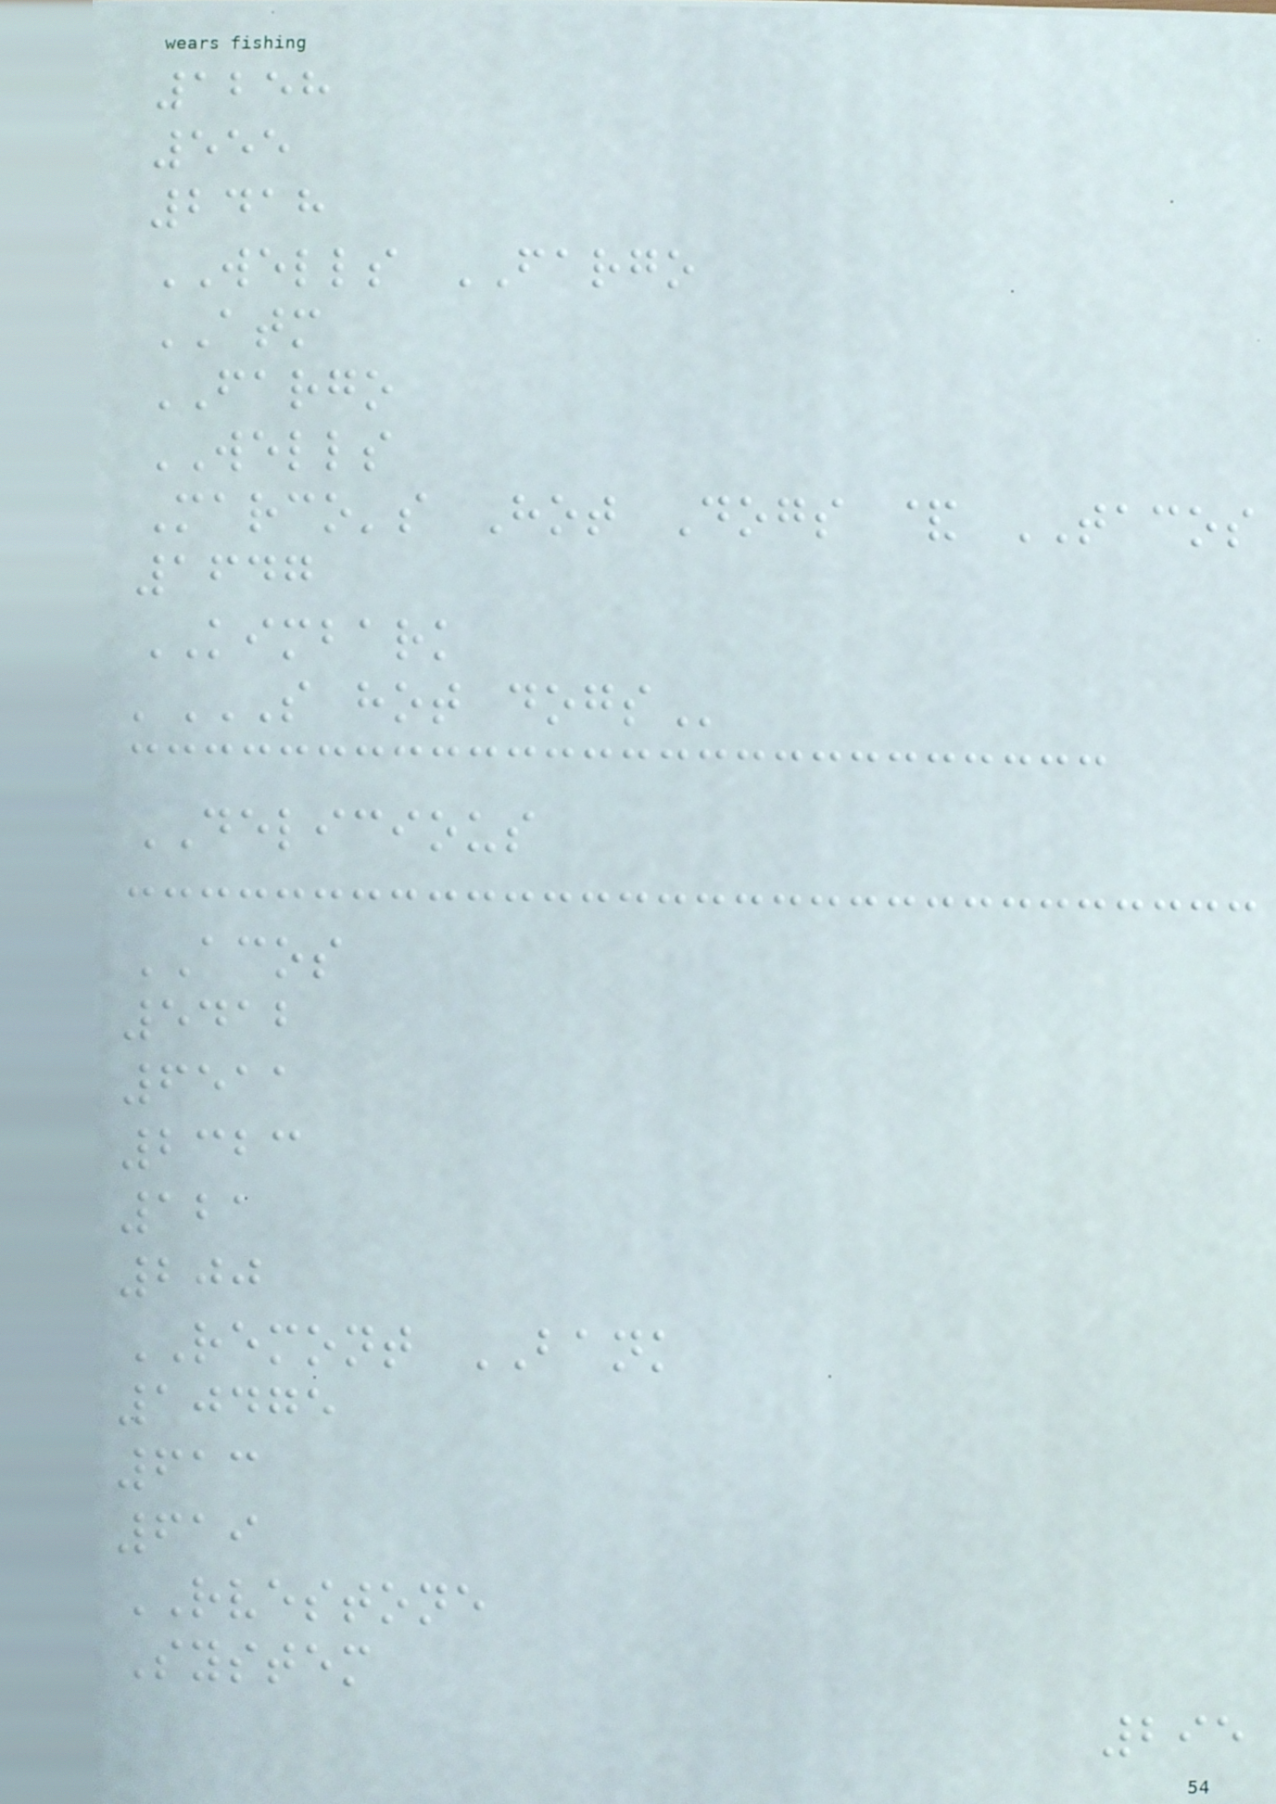1258
555
2418
WELLS FARGO
ATM
FARGO
WELLS
Marco's Hot Dogs & TACOS
1647
KIMBARK
'S HOT DOGS
DELICIOUS
ACOS
5412
6511
2323
121
200
REMONT BANK
10475
613
619
RVESTONE
System
295
